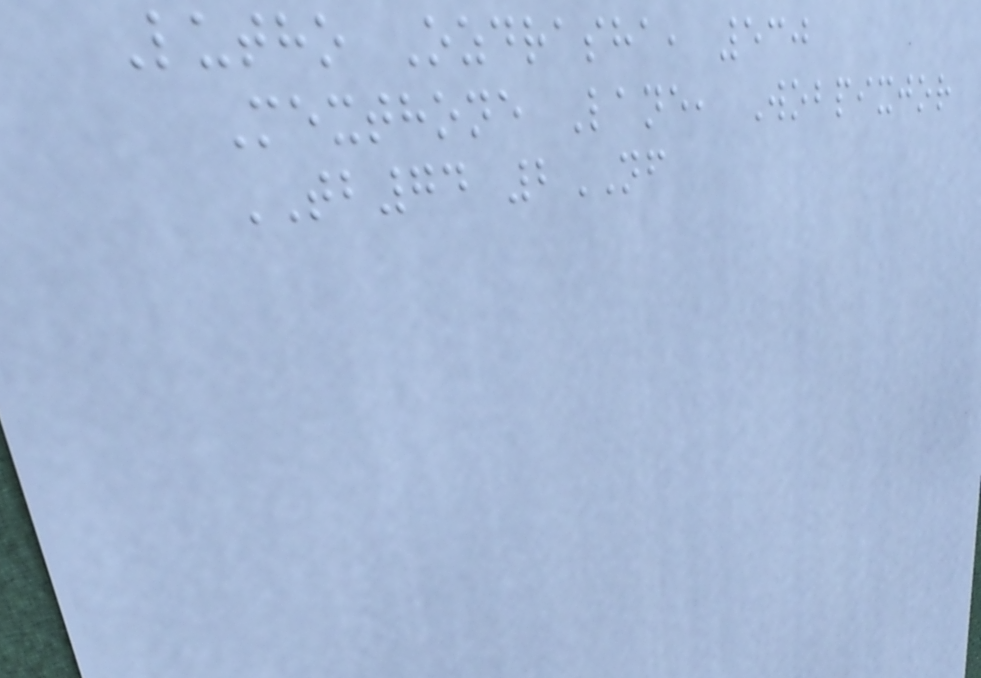Lutho Ozdrasha, 530
Mexthone Lane, Wobpixjor
TB74 2NF
